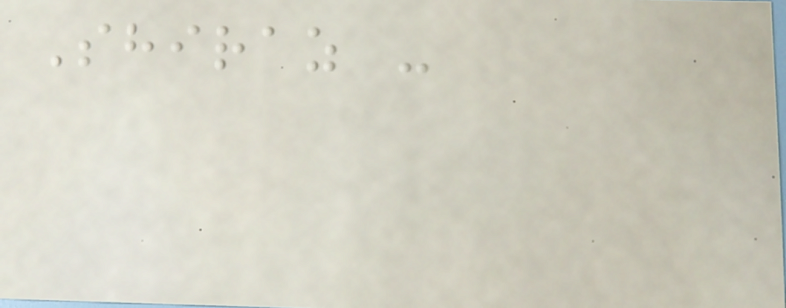Shiraz -
